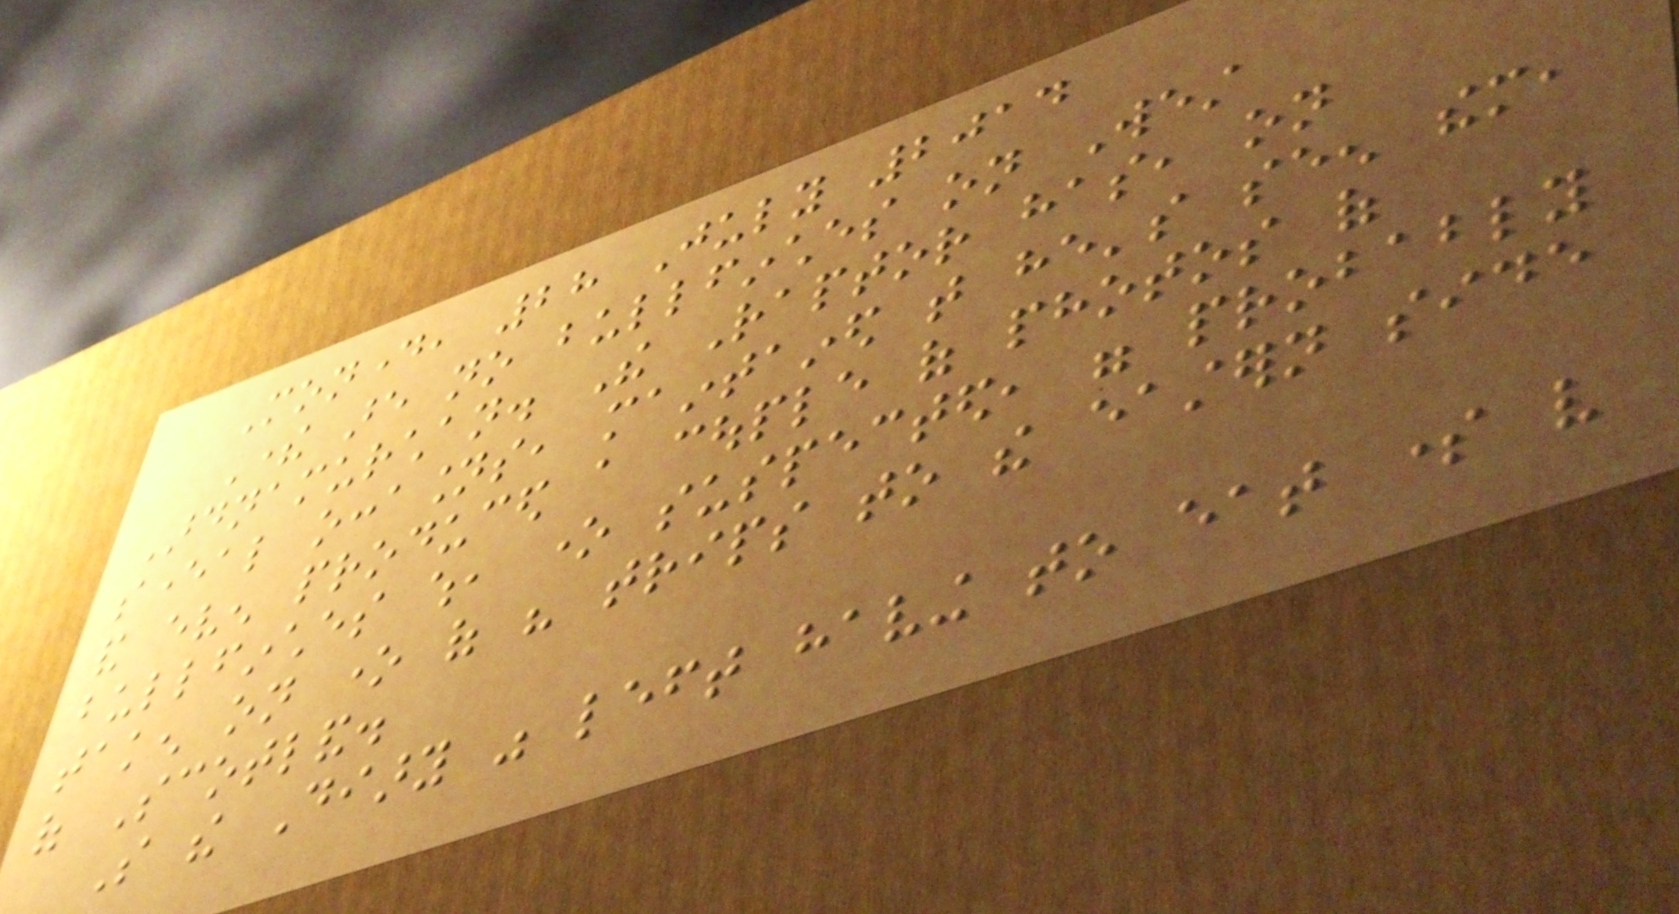Monday, 28 July 2014
There are no bullfinches on West
Ardnamurchan. The Raptor has, on
several occasions, maintained that he's seen them,
and even produced a couple of photos of
bullfinches which, one suspected, were probably
taken on one of his trips to the eastern side
of Scotland.
So the Diary was left having to eat some very
